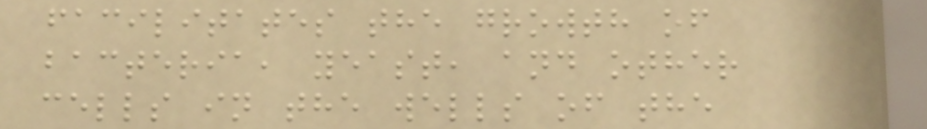facilitates the growth of
bacteria, yeast, and other
cells in the wells of the
